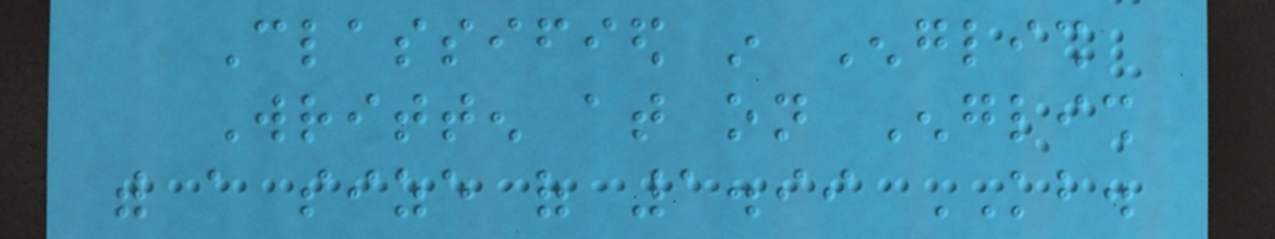Classified in English
Written at on English
with a size of 1.99 KB.
